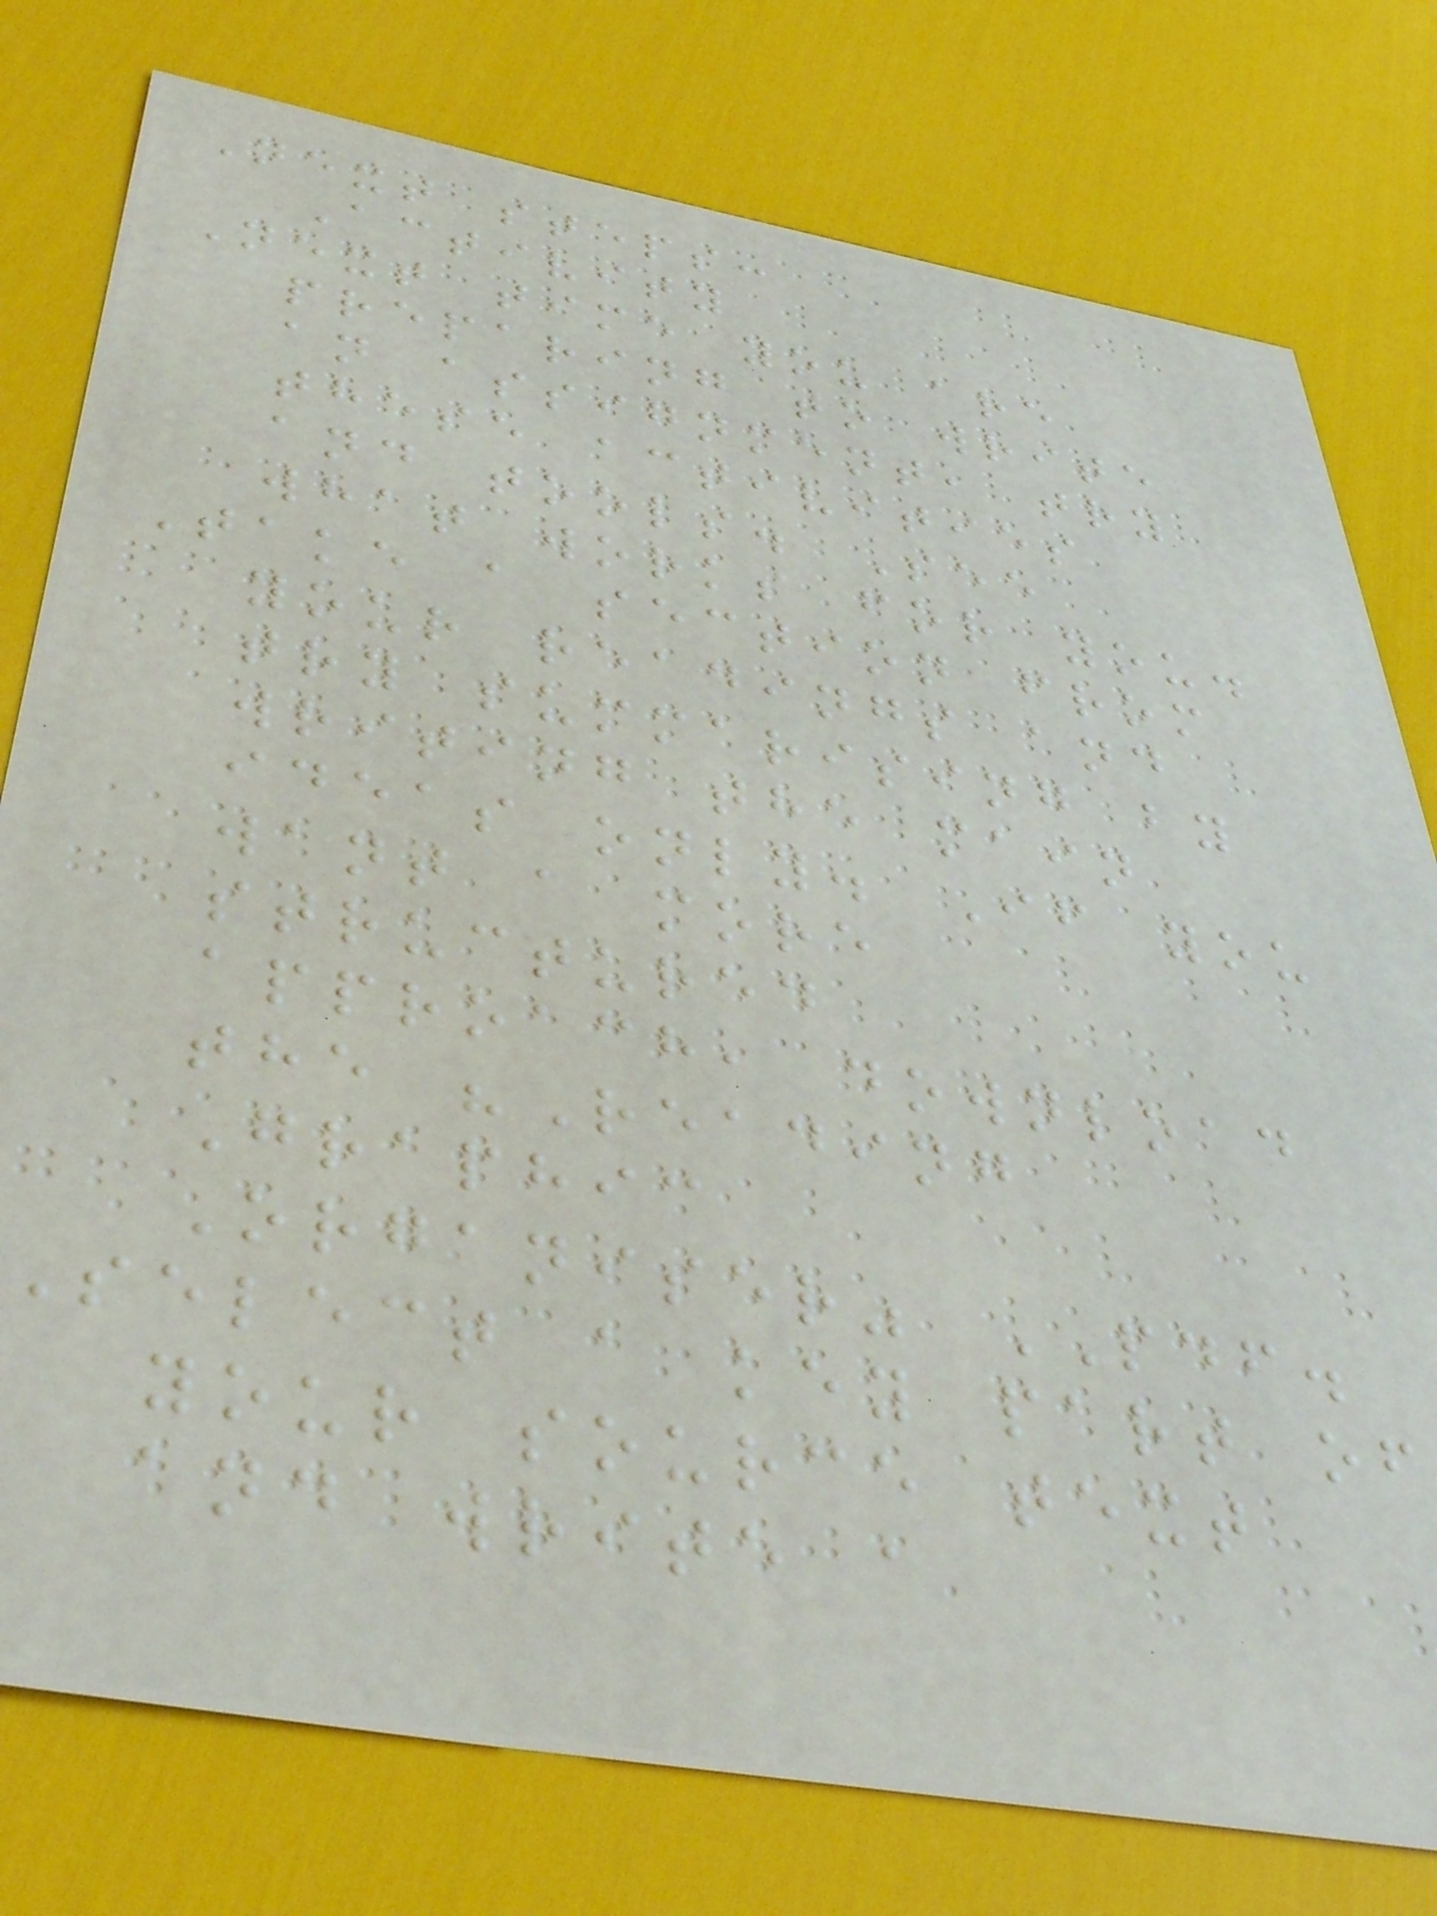Next steps:
Activity
Next time you are
preparing to write
an assignment, try
these activities
and tools. See
what works for you.
Take a section from
your readings and
try summarising by
writing the main
ideas only. If you
want a more
structured
approach, download
the "Reading
Graphic
Organiser" PDF.
Select a key part of
your source text
and write a
